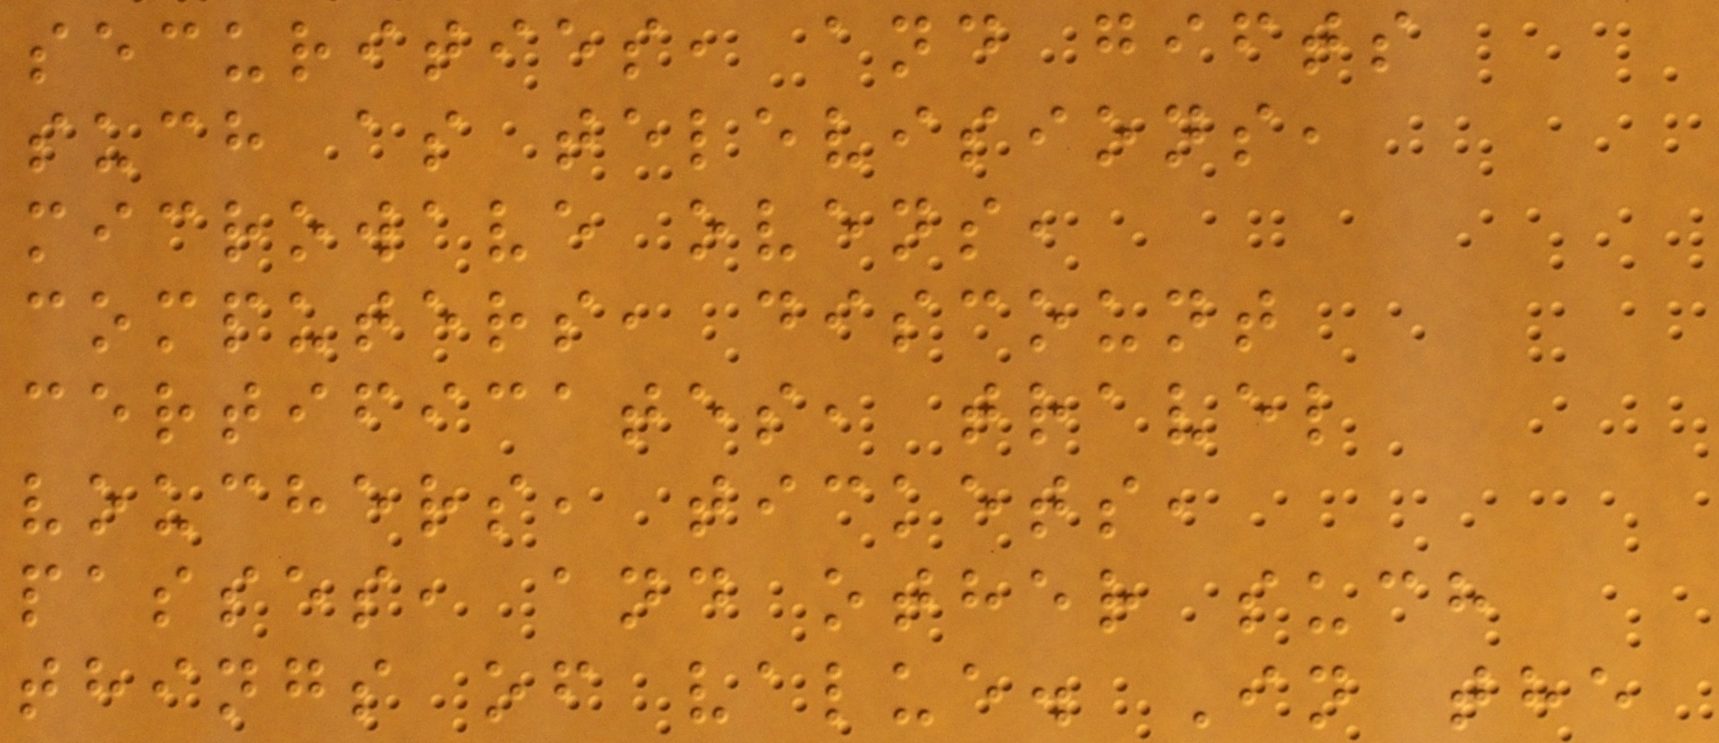securities, and gifts
such as televisions,
microwave ovens,
computers, discount
certificates, travel
vouchers, tickets,
passes, and other such
things of value. In the
